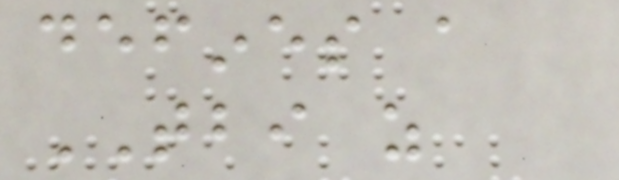defines a
TBI as
